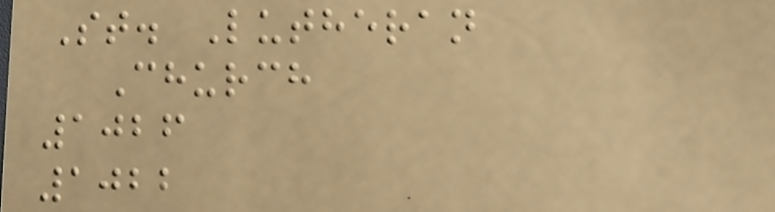St. Lutheran
Church
1026
1022
